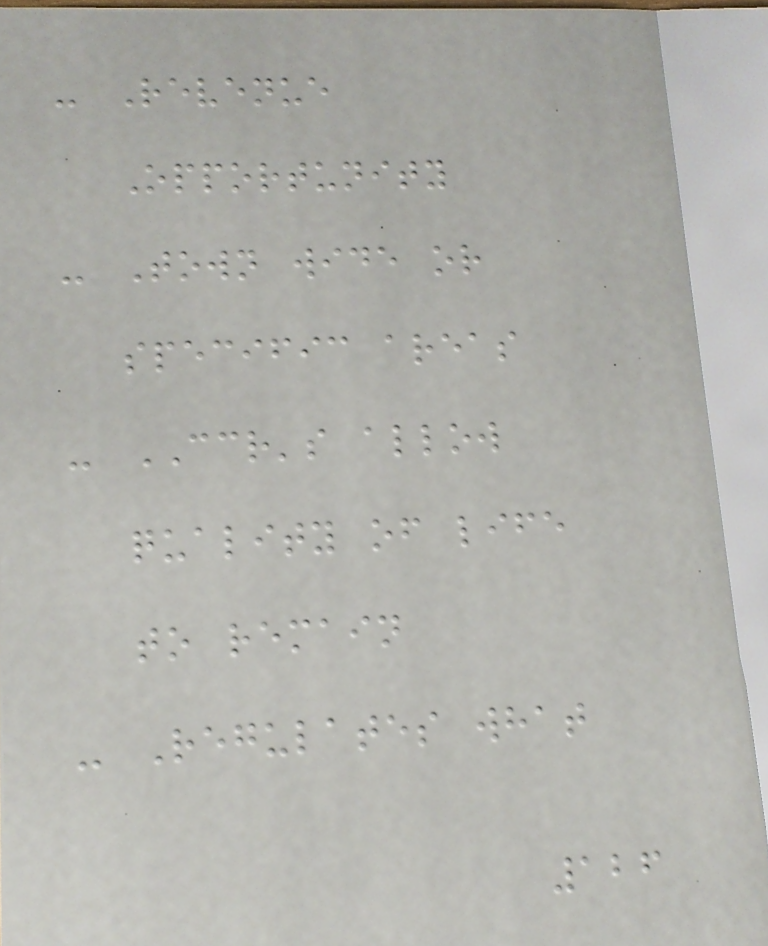- Revenue
Opportunity
- Town wide or
specific areas
- CCR's allow
quality of life
to remain
- Regulates what
126
